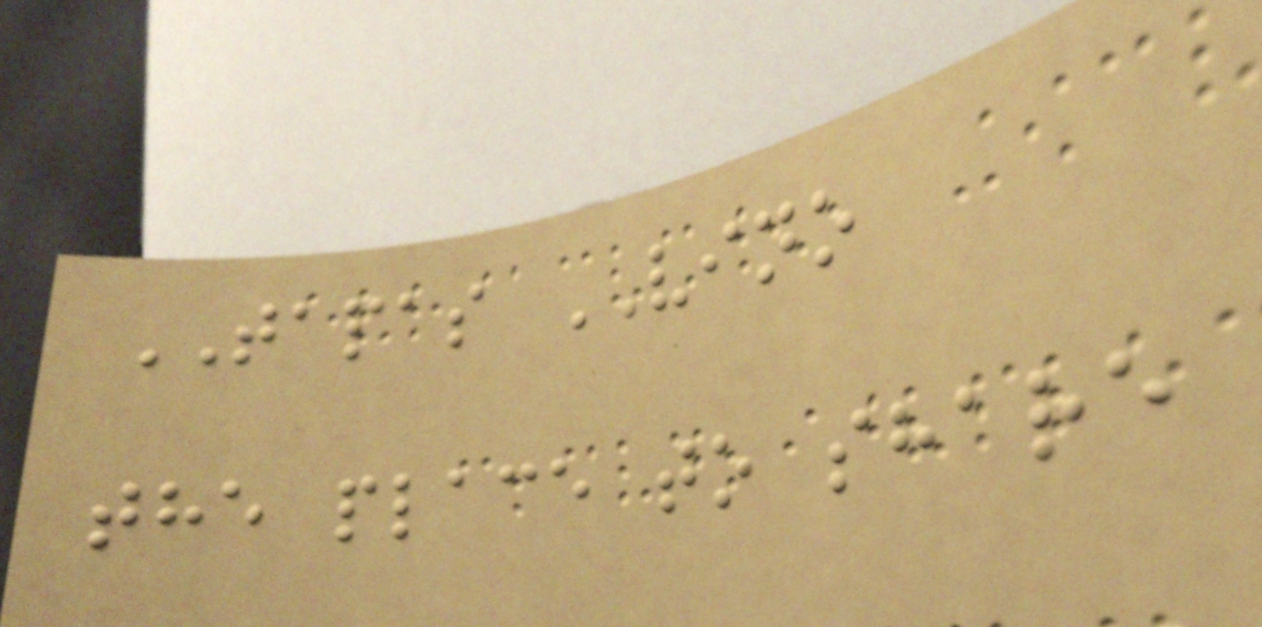TAPAS VINO
the place to share
